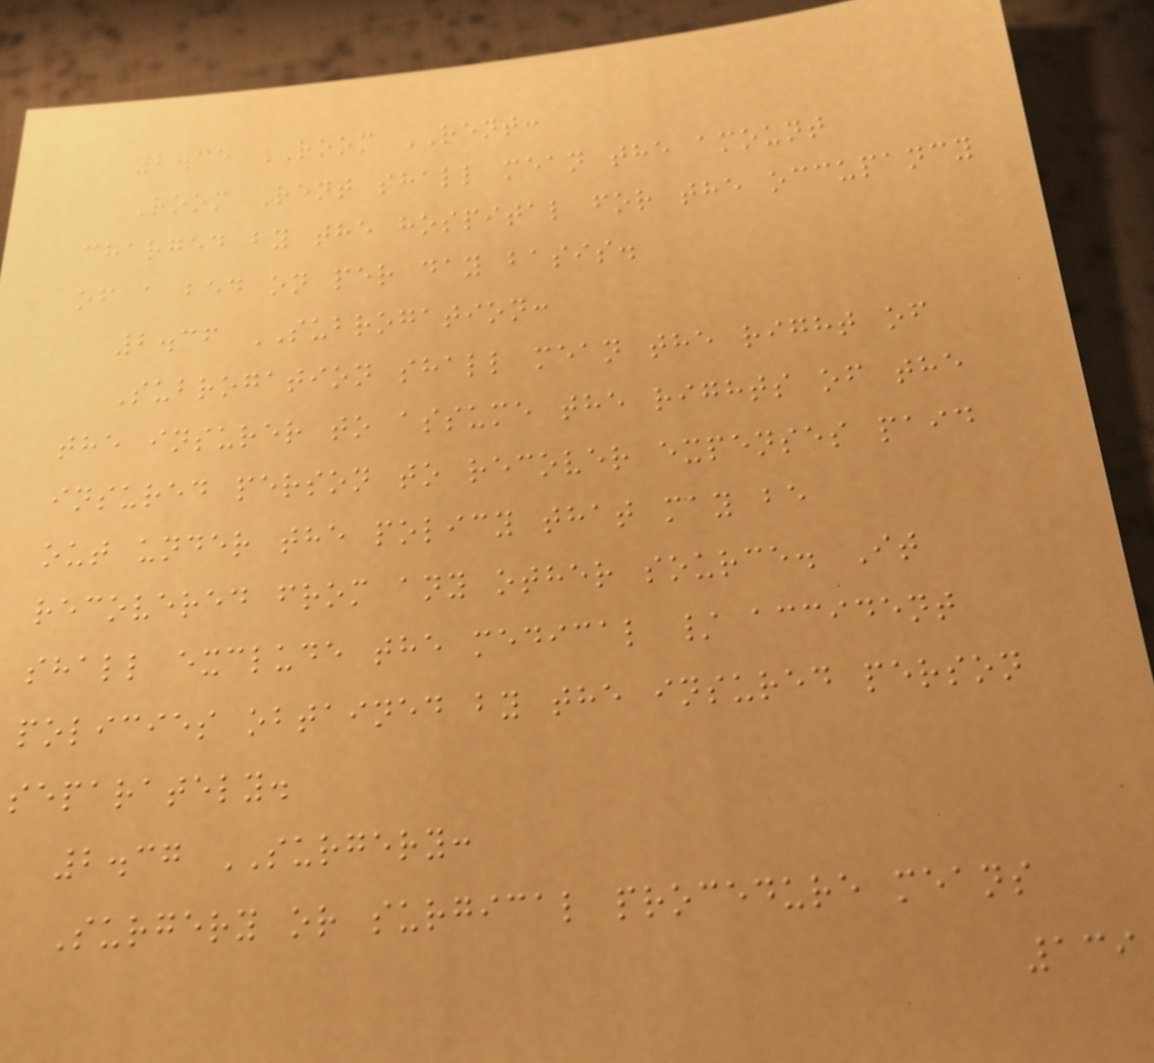2.35 ROOM RENT:
Room Rent shall mean the amount
charged by the hospital for the occupancy
of a bed on per day basis.
2.36 SUBROGATION:
Subrogation shall mean the right of
the insurer to assume the rights of the
insured person to recover expenses paid
out under the policy that may be
recovered from any other source. It
shall exclude the medical / accident
policies obtained by the insured person
separately.
2.37 SURGERY:
Surgery or surgical procedure means
139
